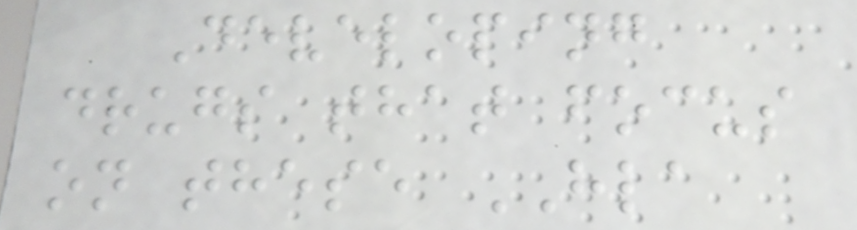Developing
drugs that focus
on these HLA
